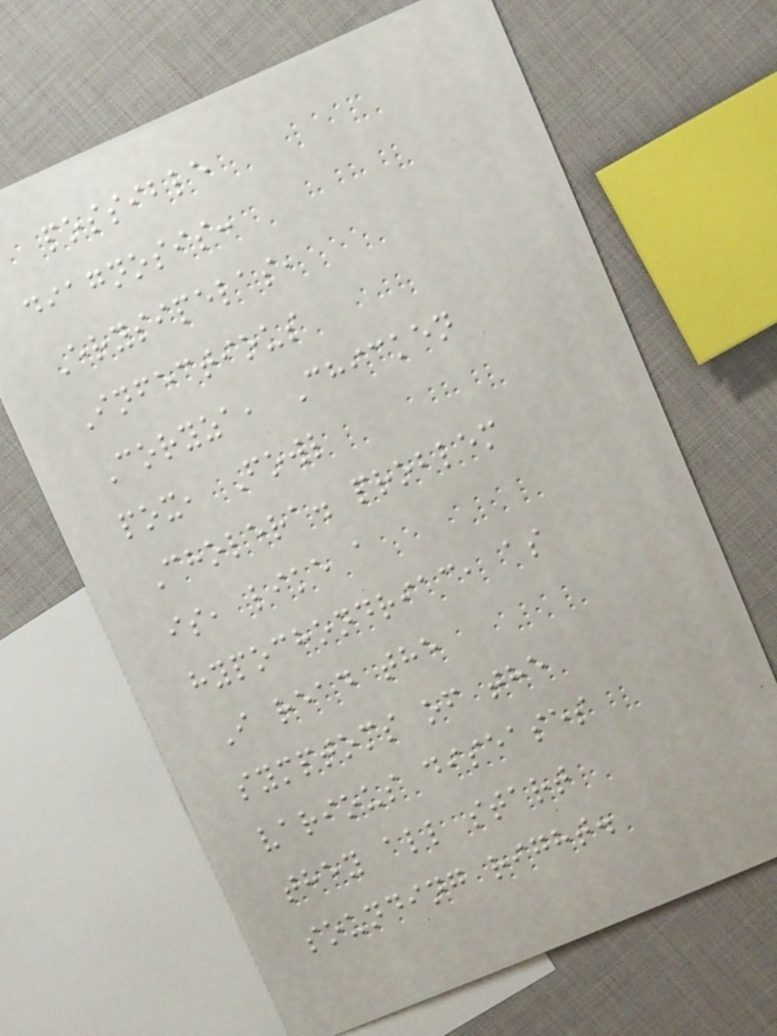possible
diagnosis:
Erysipelas,
Infectious
Coryza, Chicken
pox, Fowl
Cholera. problem
is, like a
hypochondriac, as
I read the
symptoms of the
various diseases
they all start
sounding right.
